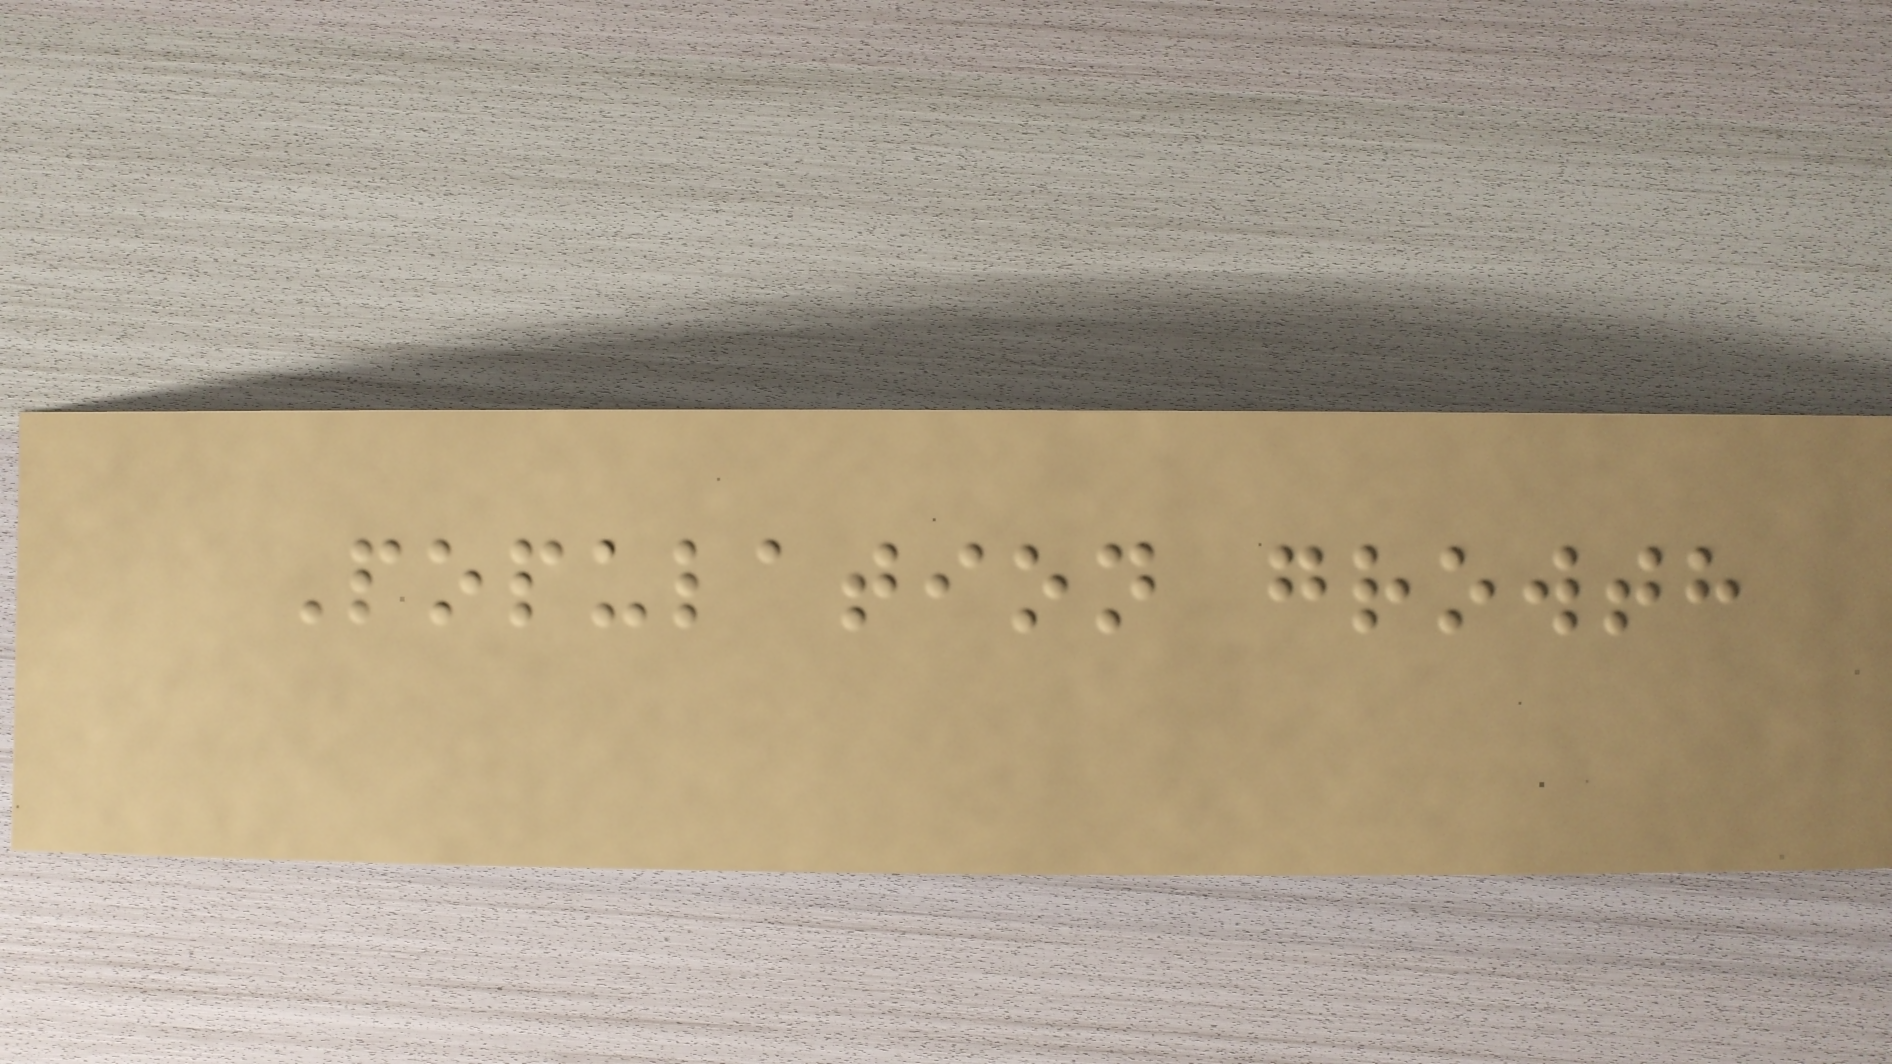Population growth
